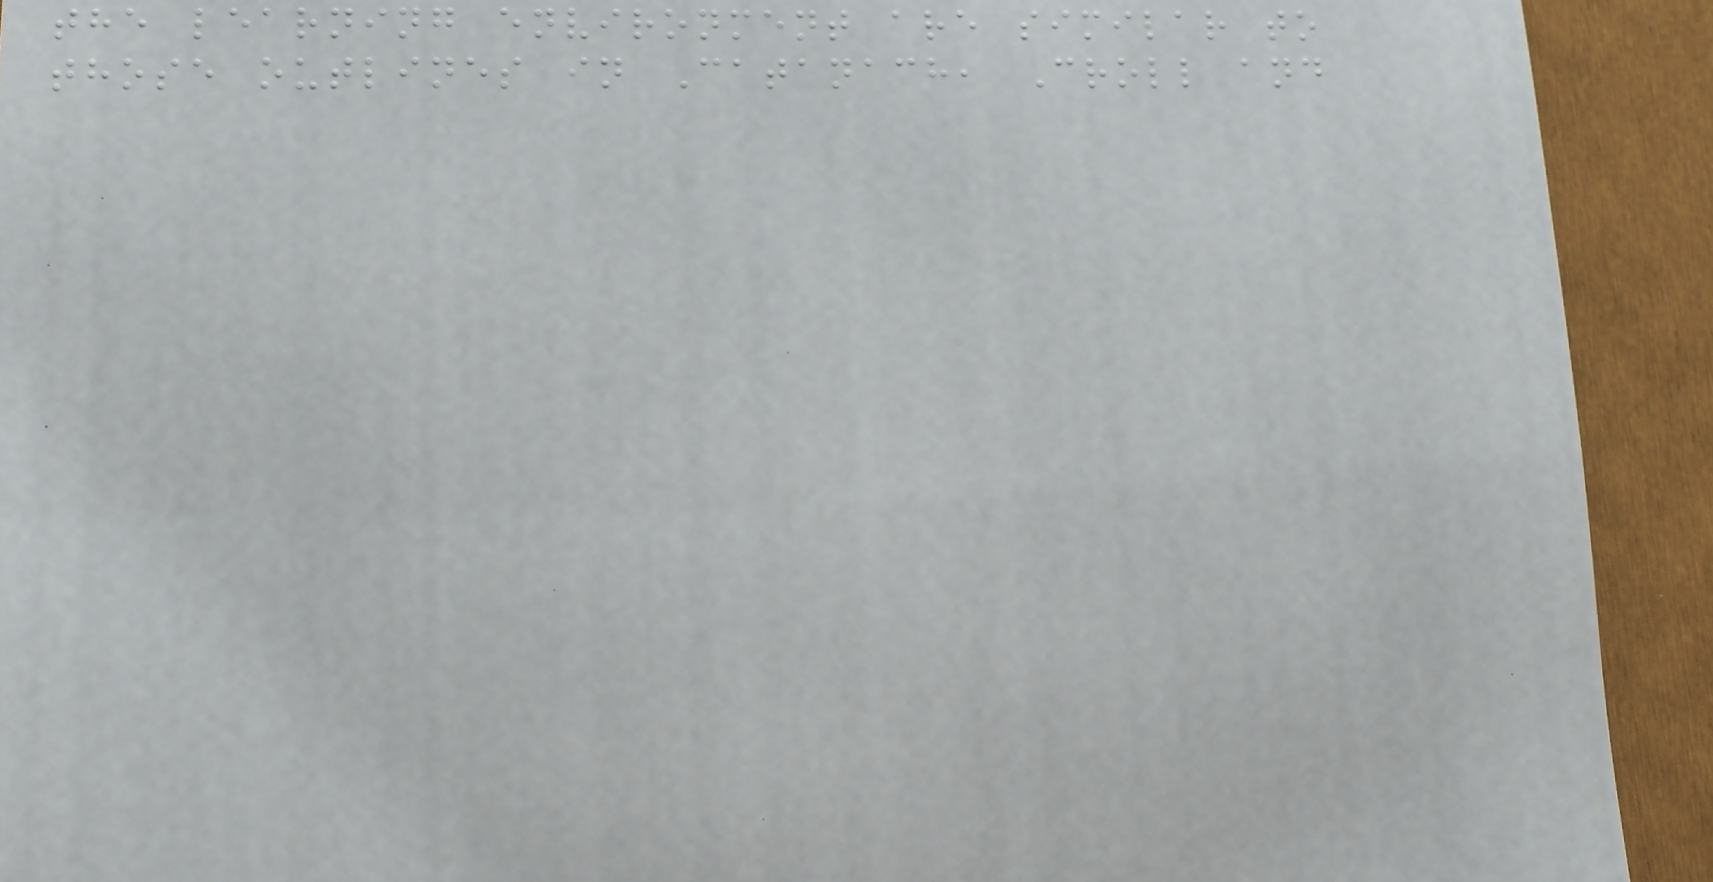the learning environment are similar to
those outlines in Catanach, Croll and
